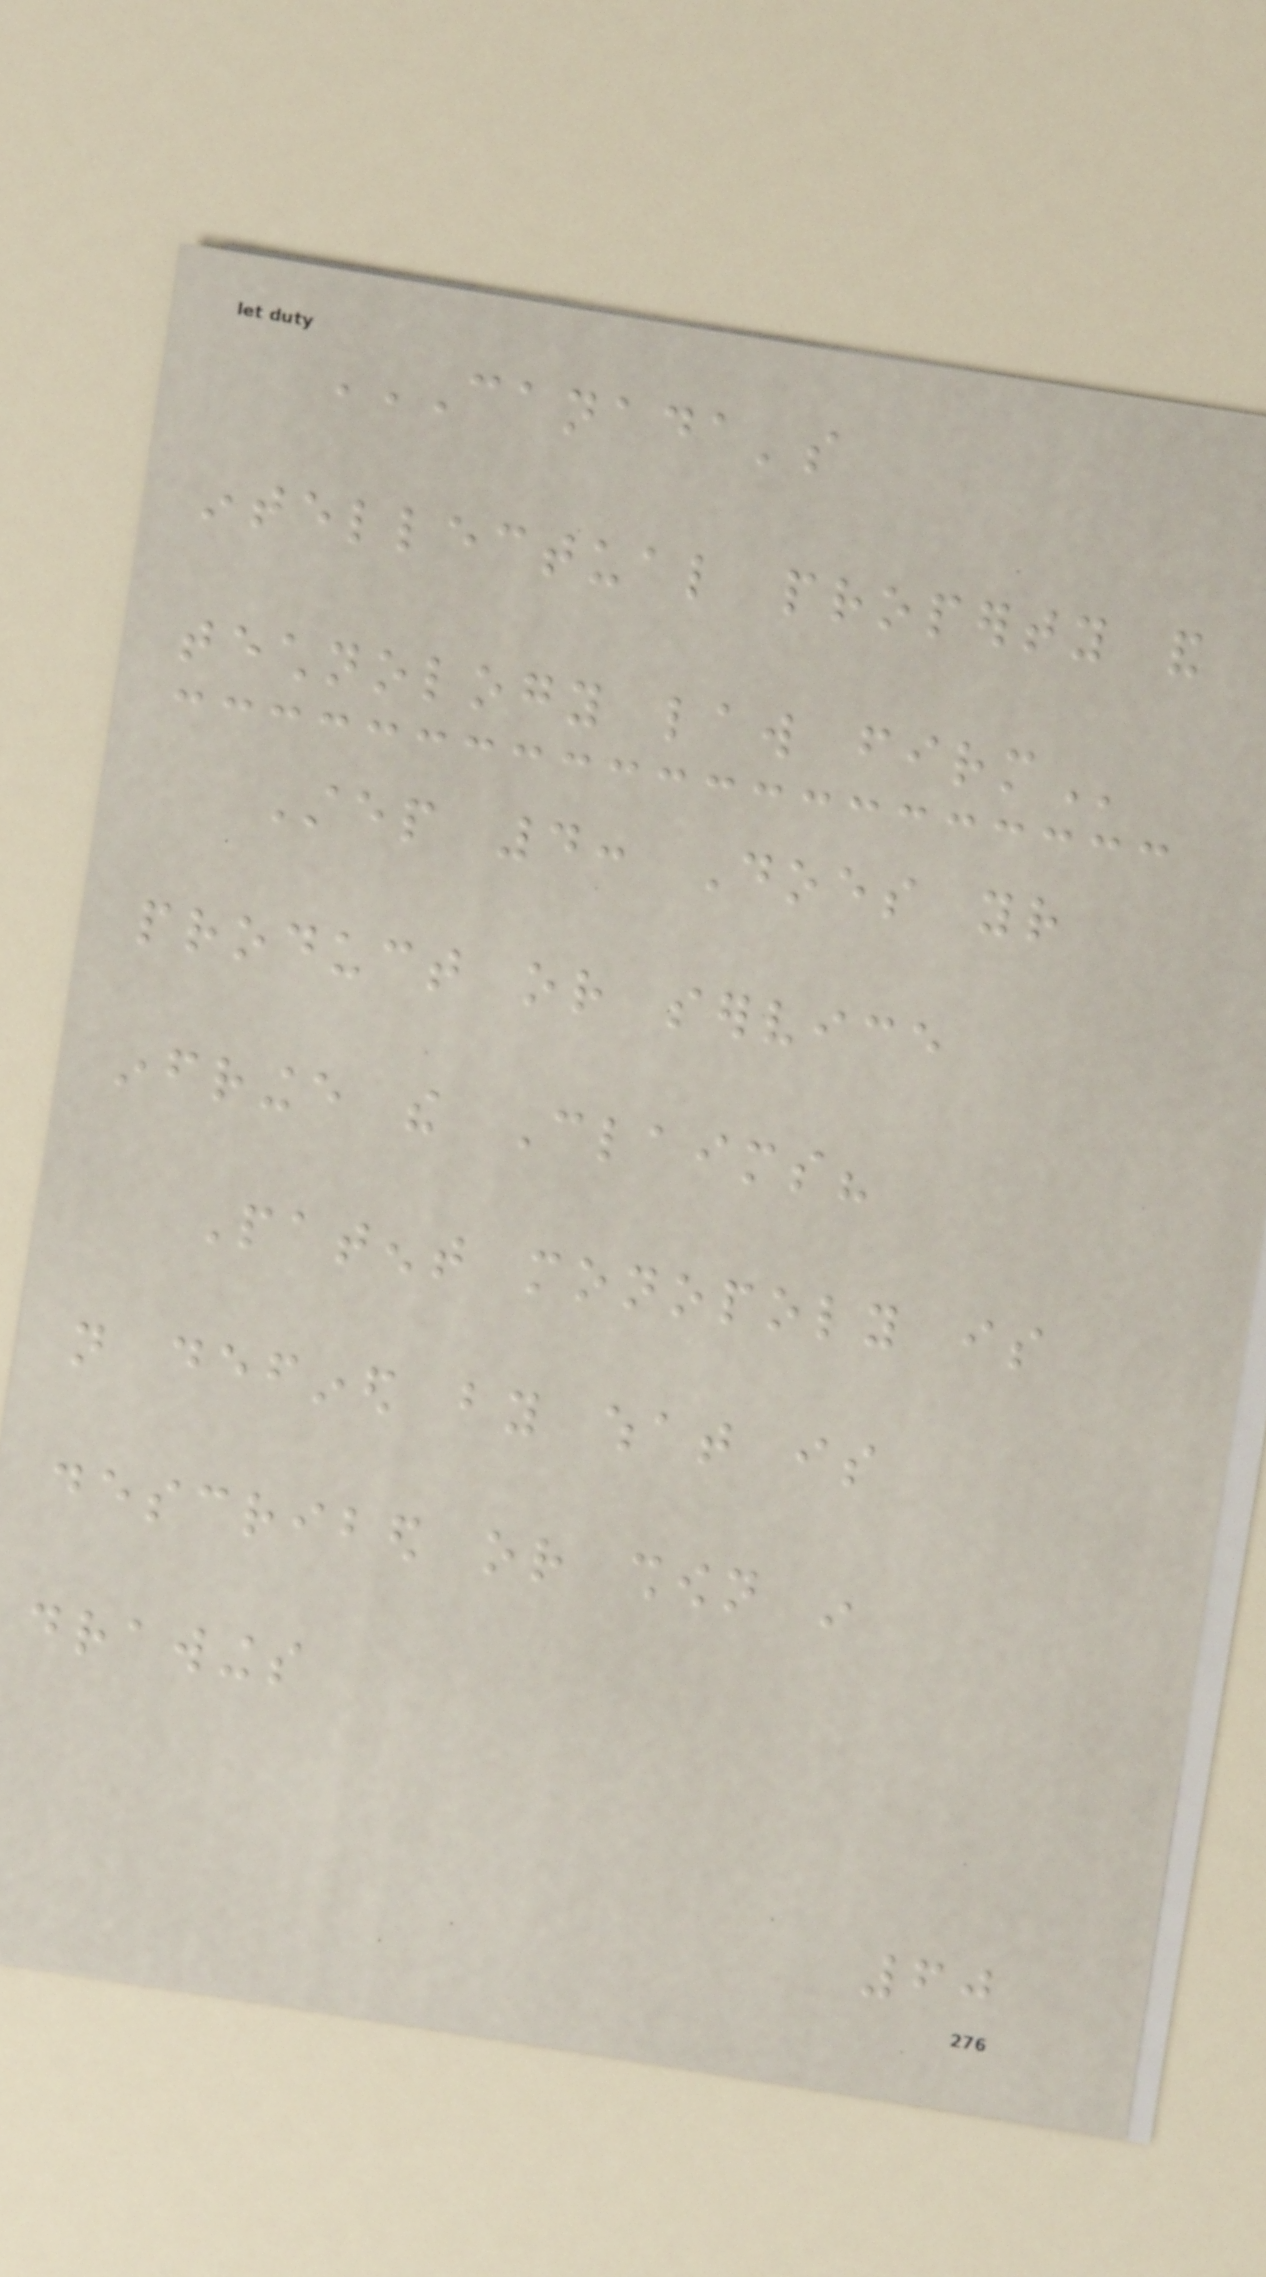CANADA'S
INTELLECTUAL PROPERTY AND
TECHNOLOGY LAW FIRM
Step 4: Does your
product or service
infringe the Claims?
Patent monopoly is
not defined by what is
described or shown in
drawings
60
